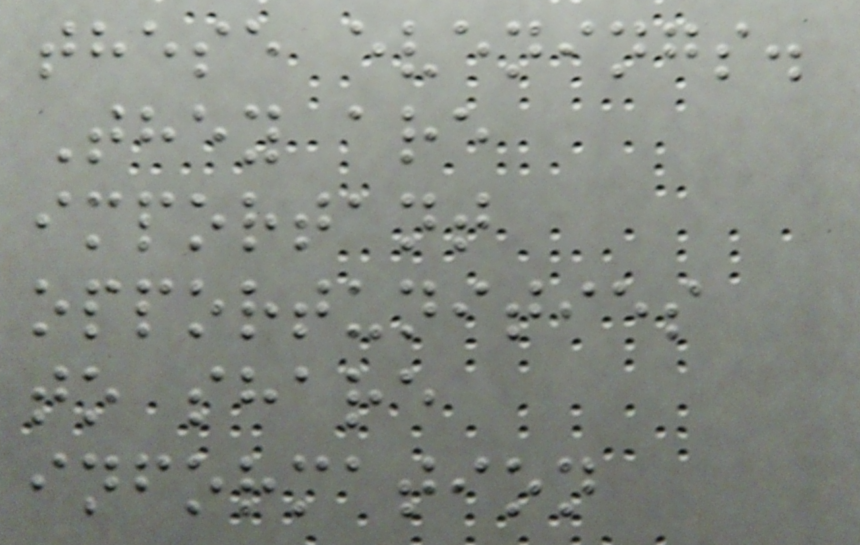these evenings.
They are
important
opportunities
to share
information
